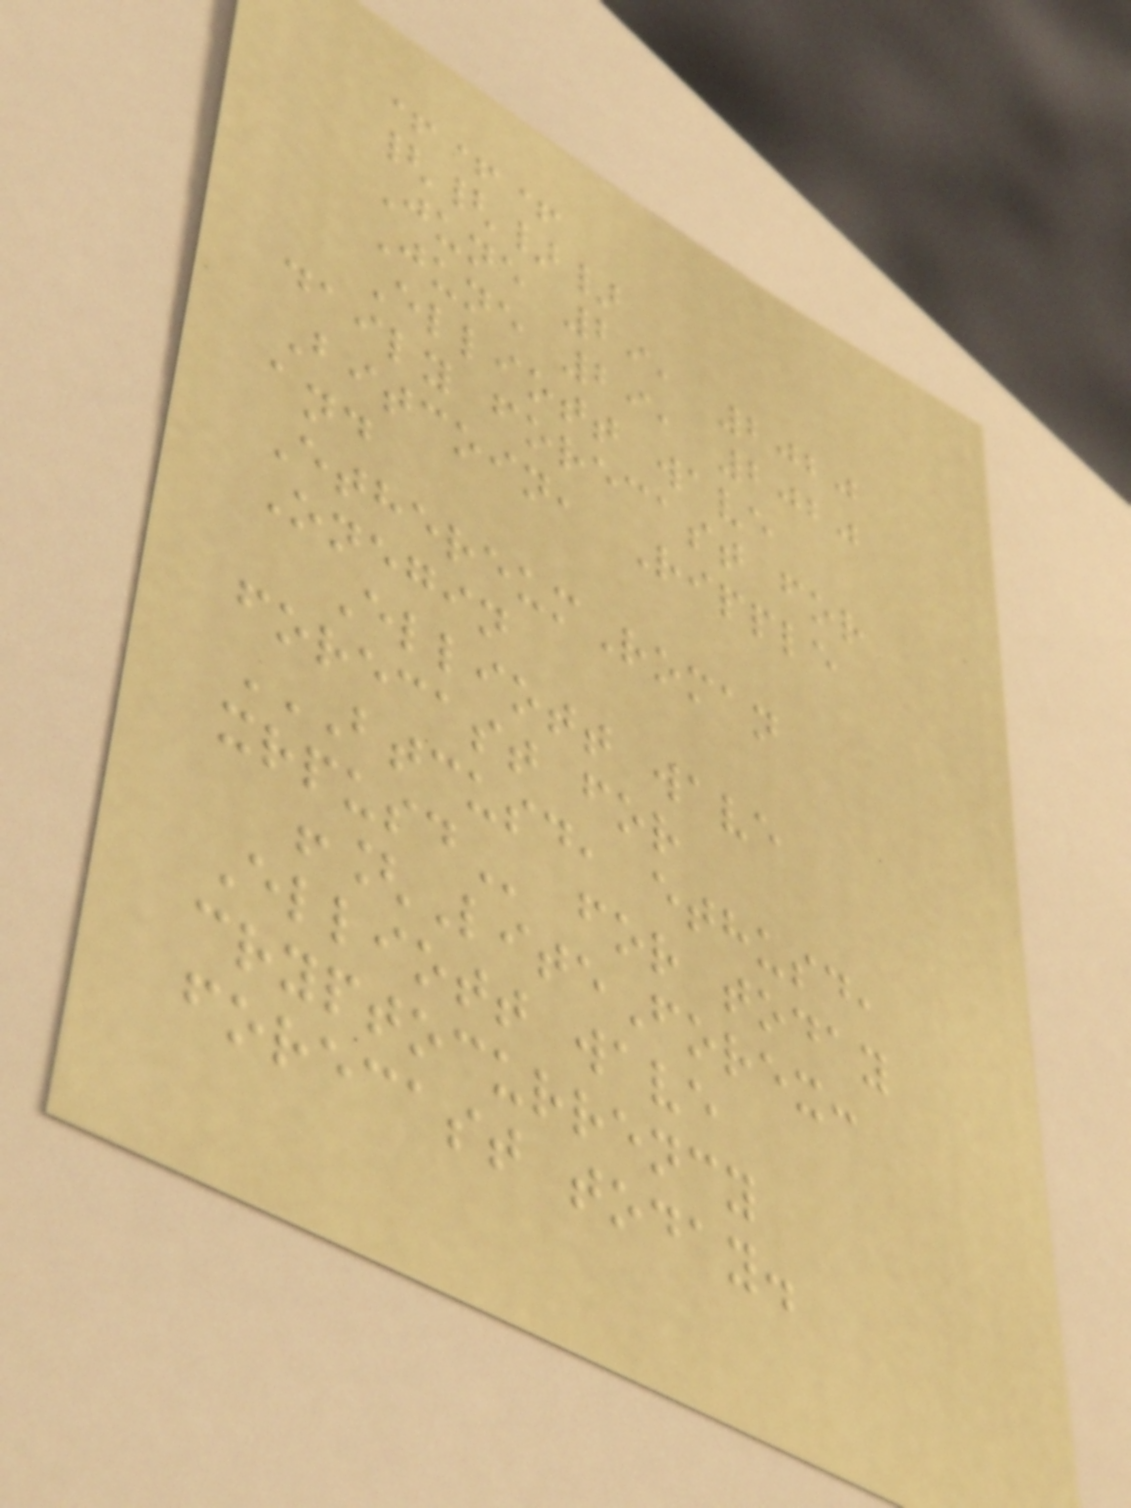+++
{{}}
June 29, 2020
June 29, 2020
Elliott wave
daily forecast for
Bitcoin, Ripple
and
EthereumRoman
Onegin
Elliott wave
forecast for
BTCUSD, ETHUSD,
XRPUSD for today
![LiteForex:
Elliott wave
cryptocurrency
forecast today.
